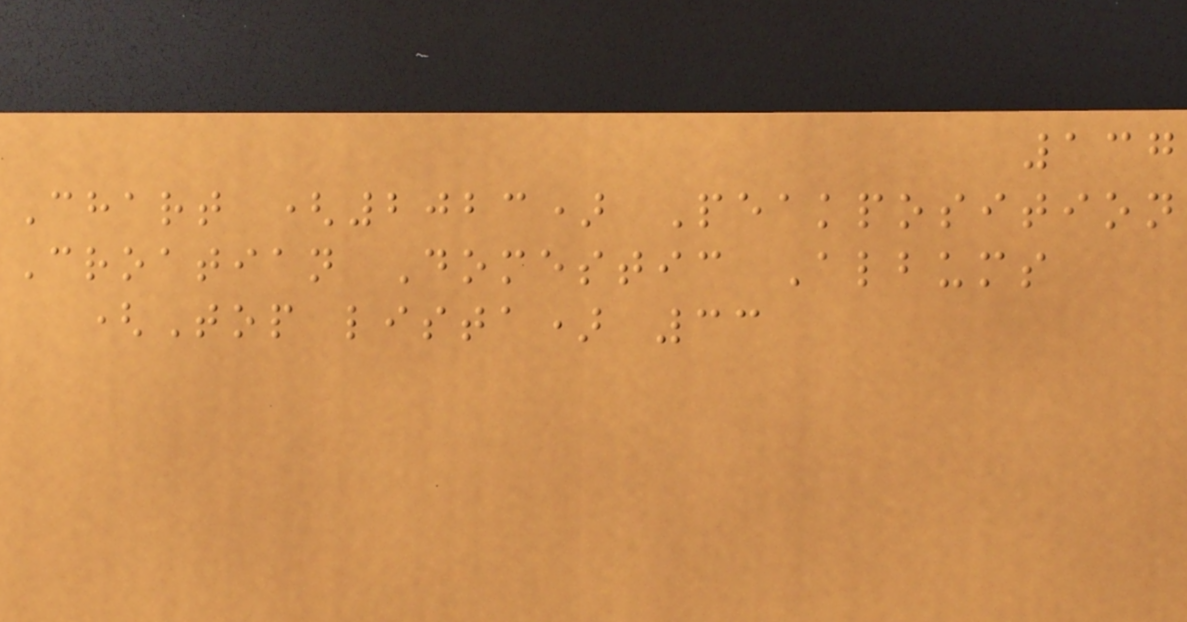137
Chart (2023) Peakposition
Croatian Domestic Albums
(Top lista) 33
